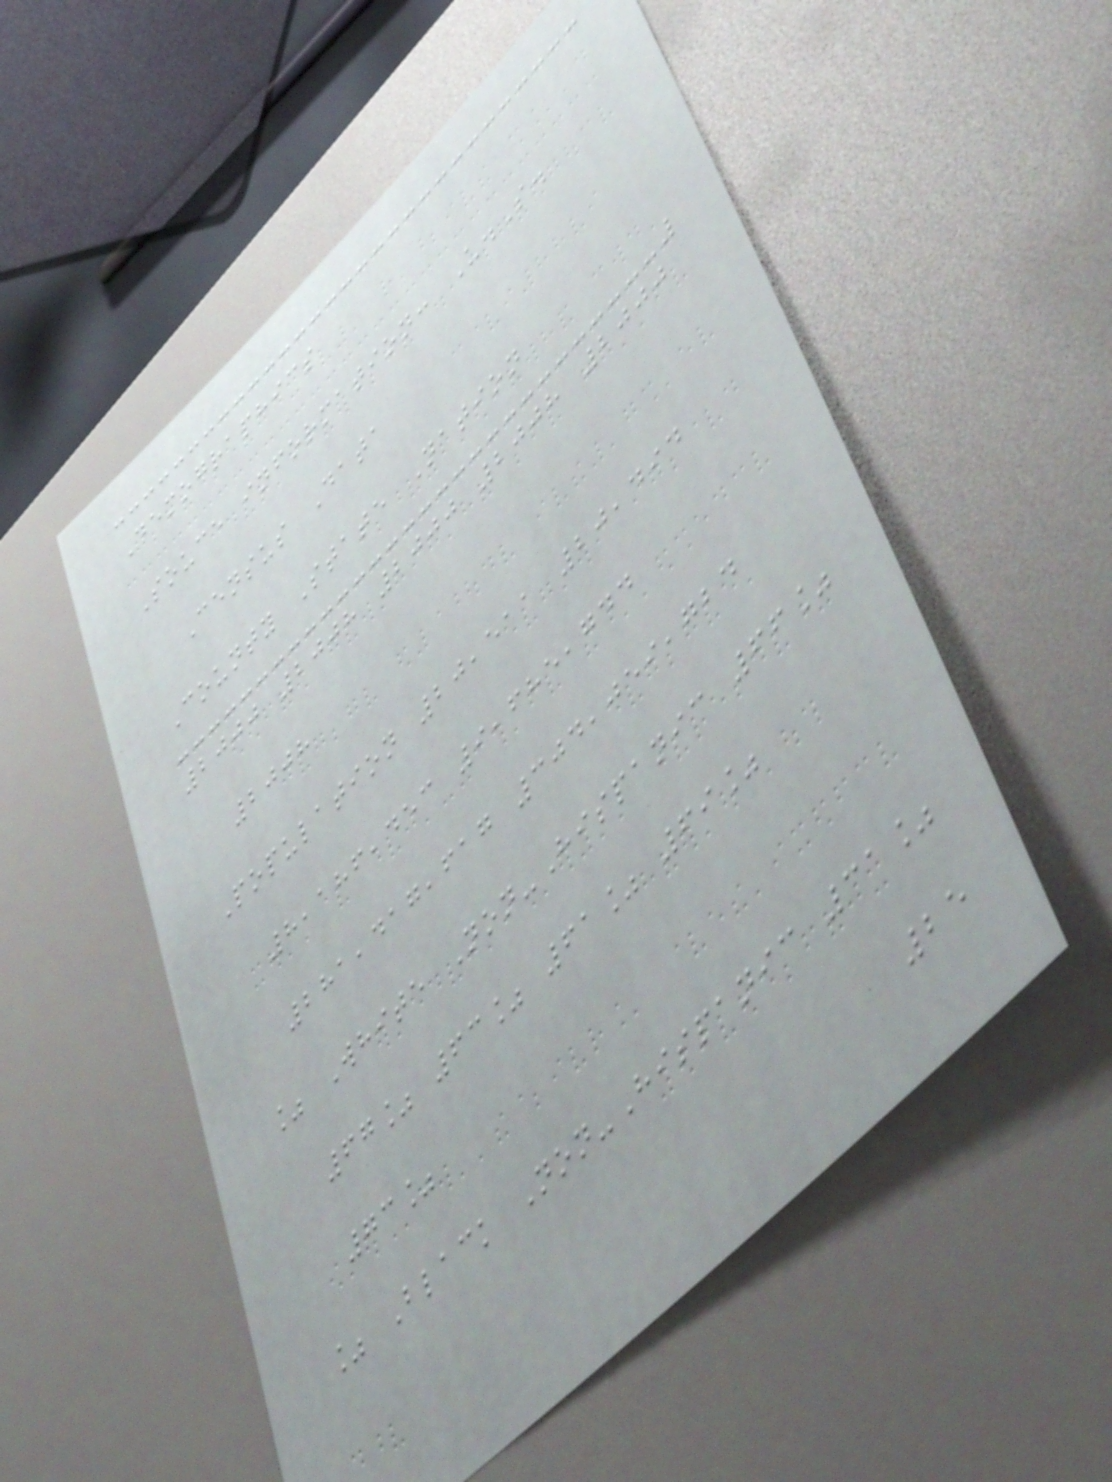Demographics
Souce information: U.S.
Census Data
County State Nation
2000 2008 2000 2008 2000
2008
Population 20,511 20,494
8,186,453 9,685,744
281,417,617 304,059,724
% White Non-Hispanic 66%
67% 63% 61% 69%
73%
% Black Non-Hispanic 31%
25
